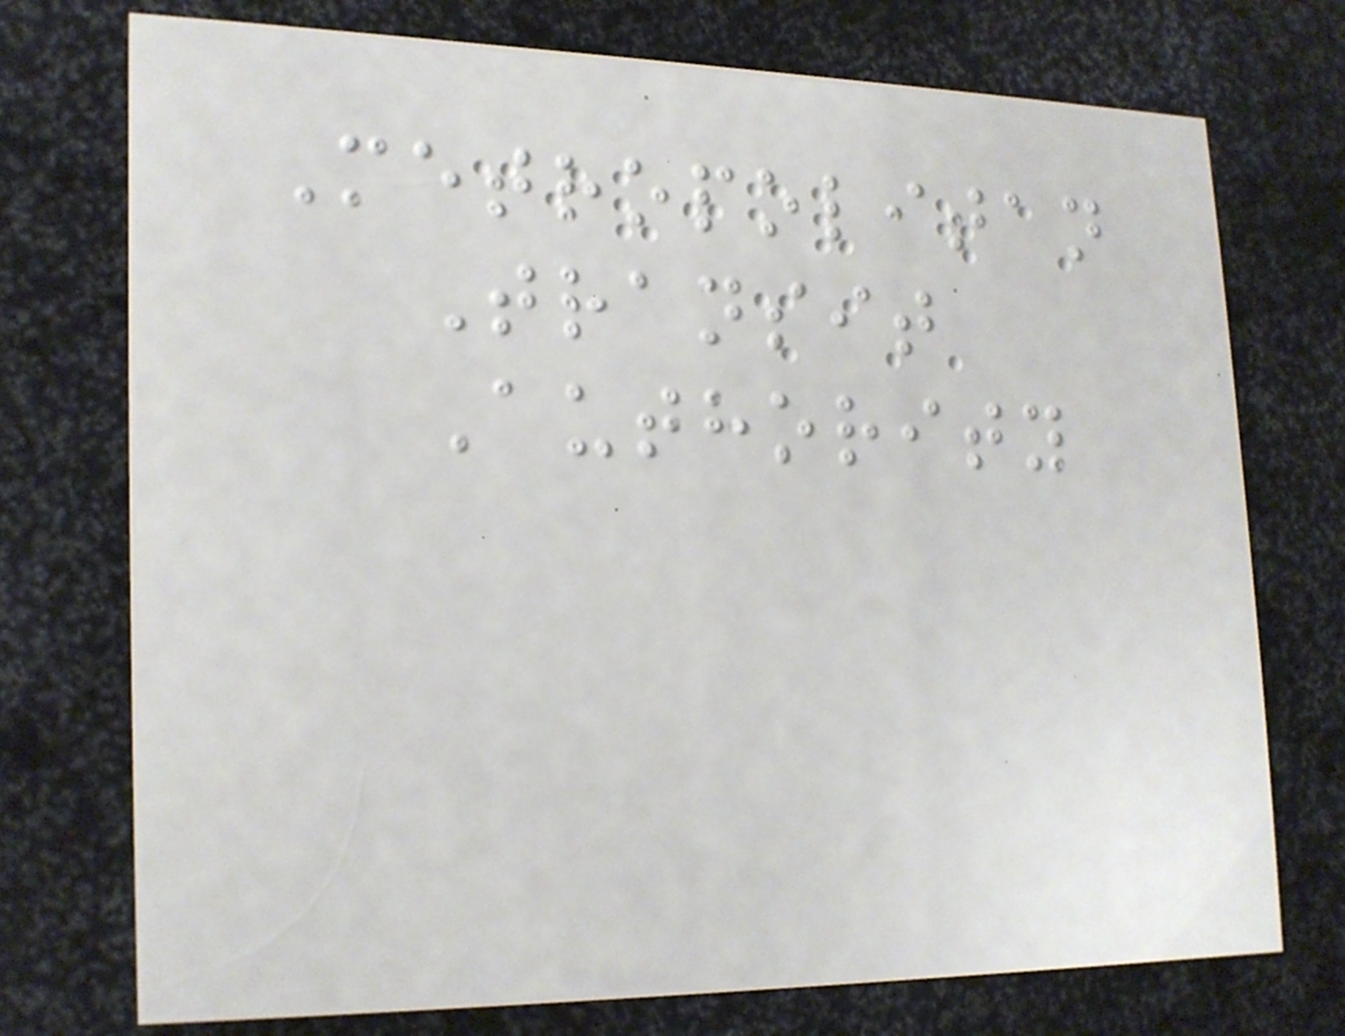Metropolitan
Transit
Authority
